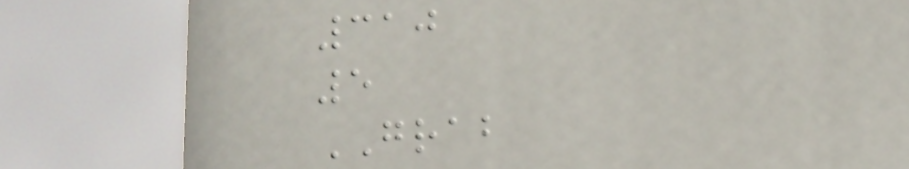310
5
GRAB
